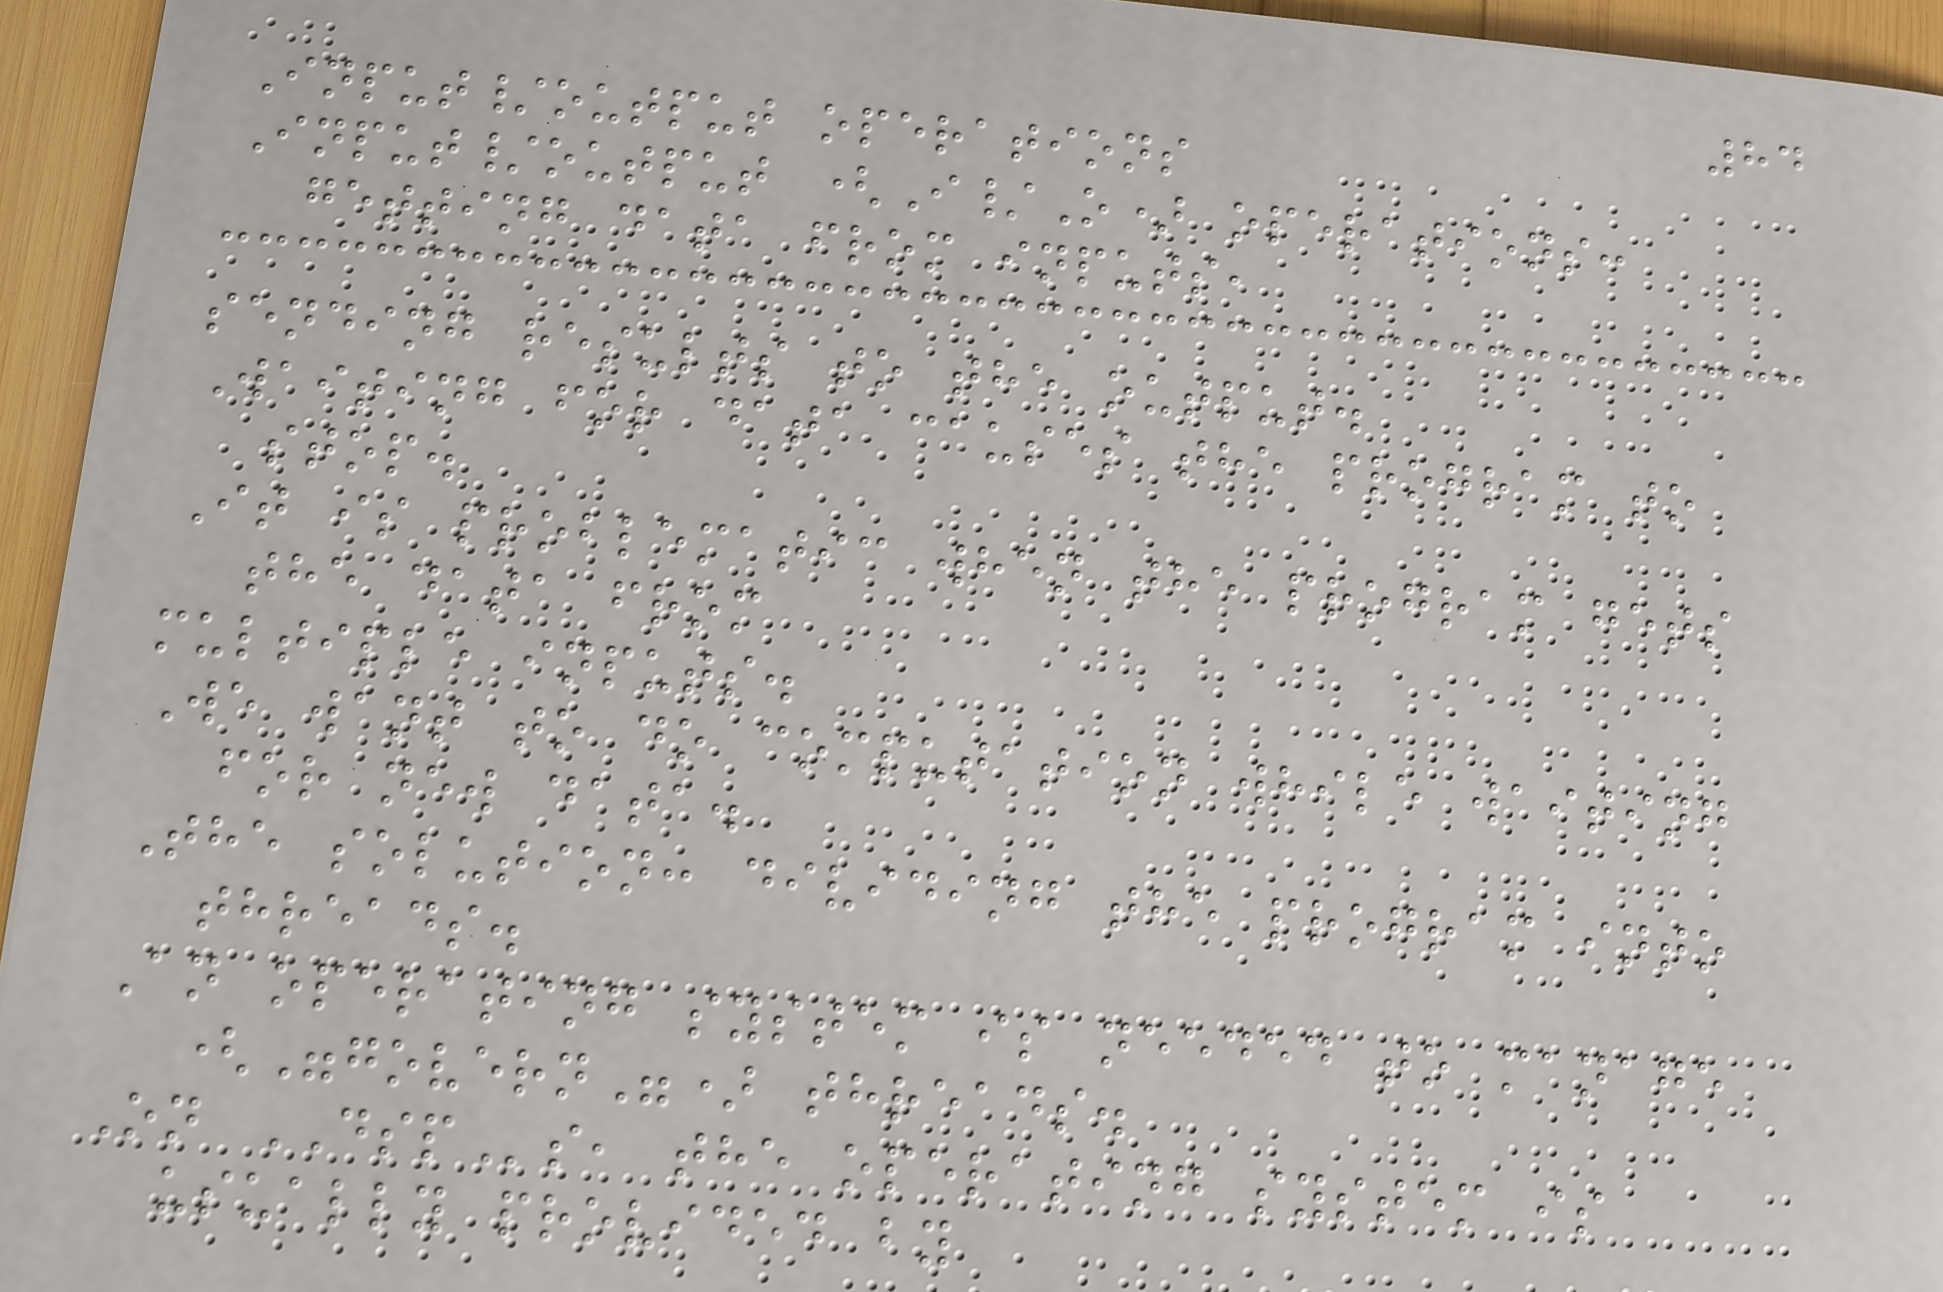84
Input/output operations
Input/output (I/O) operations:
getting data from inputs,
sending results to the output.
Waiting for data causes the program to
stop.
It is problematic when the program gets
the data from
multiple inputs.
We want to do computation while waiting
for new data.
The solution: dividing the program into
threads.
An operating system is needed to manage
("govern") threads.
On DSPs, the operating system is
usually provided by
